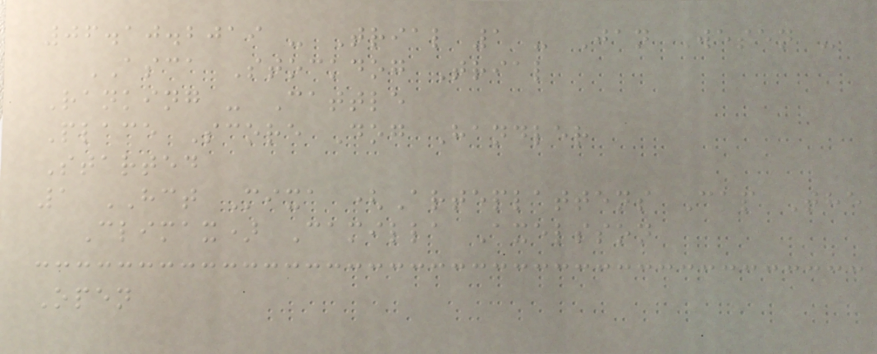06.10.2019 - Trial 1 - Jan Wesen -
ASCA Stockdog Trial
Ranking - Cattle
Place Score Dog Handler
Started
1 HCT Mixa (Arteplattens Cap The
Climax) Camilla Axelsson
Open
